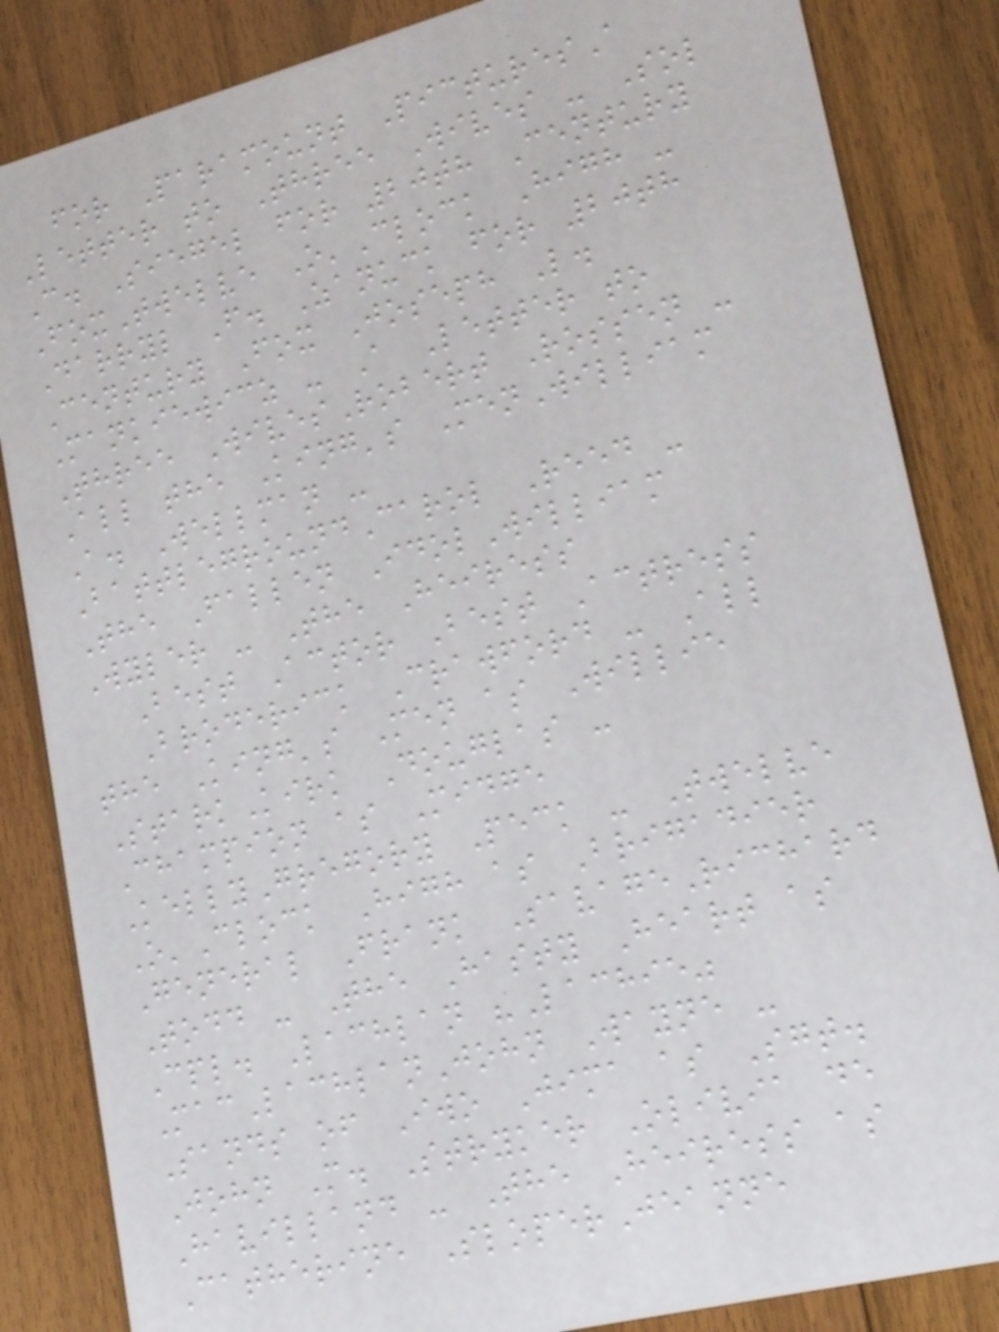for Paramount PicturesA
Letter to Three Wives - Sol
C. Siegel for 20th Century
FoxTwelve O'Clock High -
Darryl F. Zanuck for 20th
Century Fox Joseph L.
Mankiewicz - A Letter to
Three WivesRobert Rossen -
All the King's MenWilliam
A. Wellman -
BattlegroundCarol Reed -
The Fallen IdolWilliam
Wyler - The Heiress
Best Actor Best Actress
Broderick Crawford - All
the King's Men as Willie
StarkKirk Douglas -
Champion as Midge
KellyGregory Peck - Twelve
O'Clock High as Brigadier
General Frank SavageRichard
Todd - The Hasty Heart as
Cpl. Lachlan "Lachie"
MacLachlanJohn Wayne -
Sands of Iwo Jima as Sgt.
John M. Stryker Olivia de
Havilland - The Heiress as
Catherine SloperJeanne
